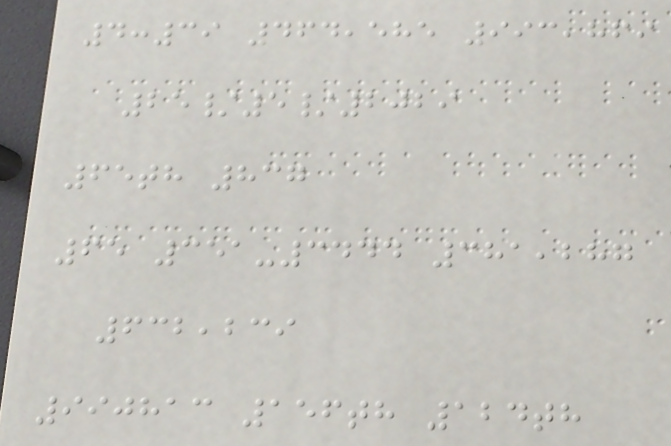4:39 464,585 993,869
25/5/2029
65th 837
65 351-3444 381,287
632,239
990813 156th 124th
